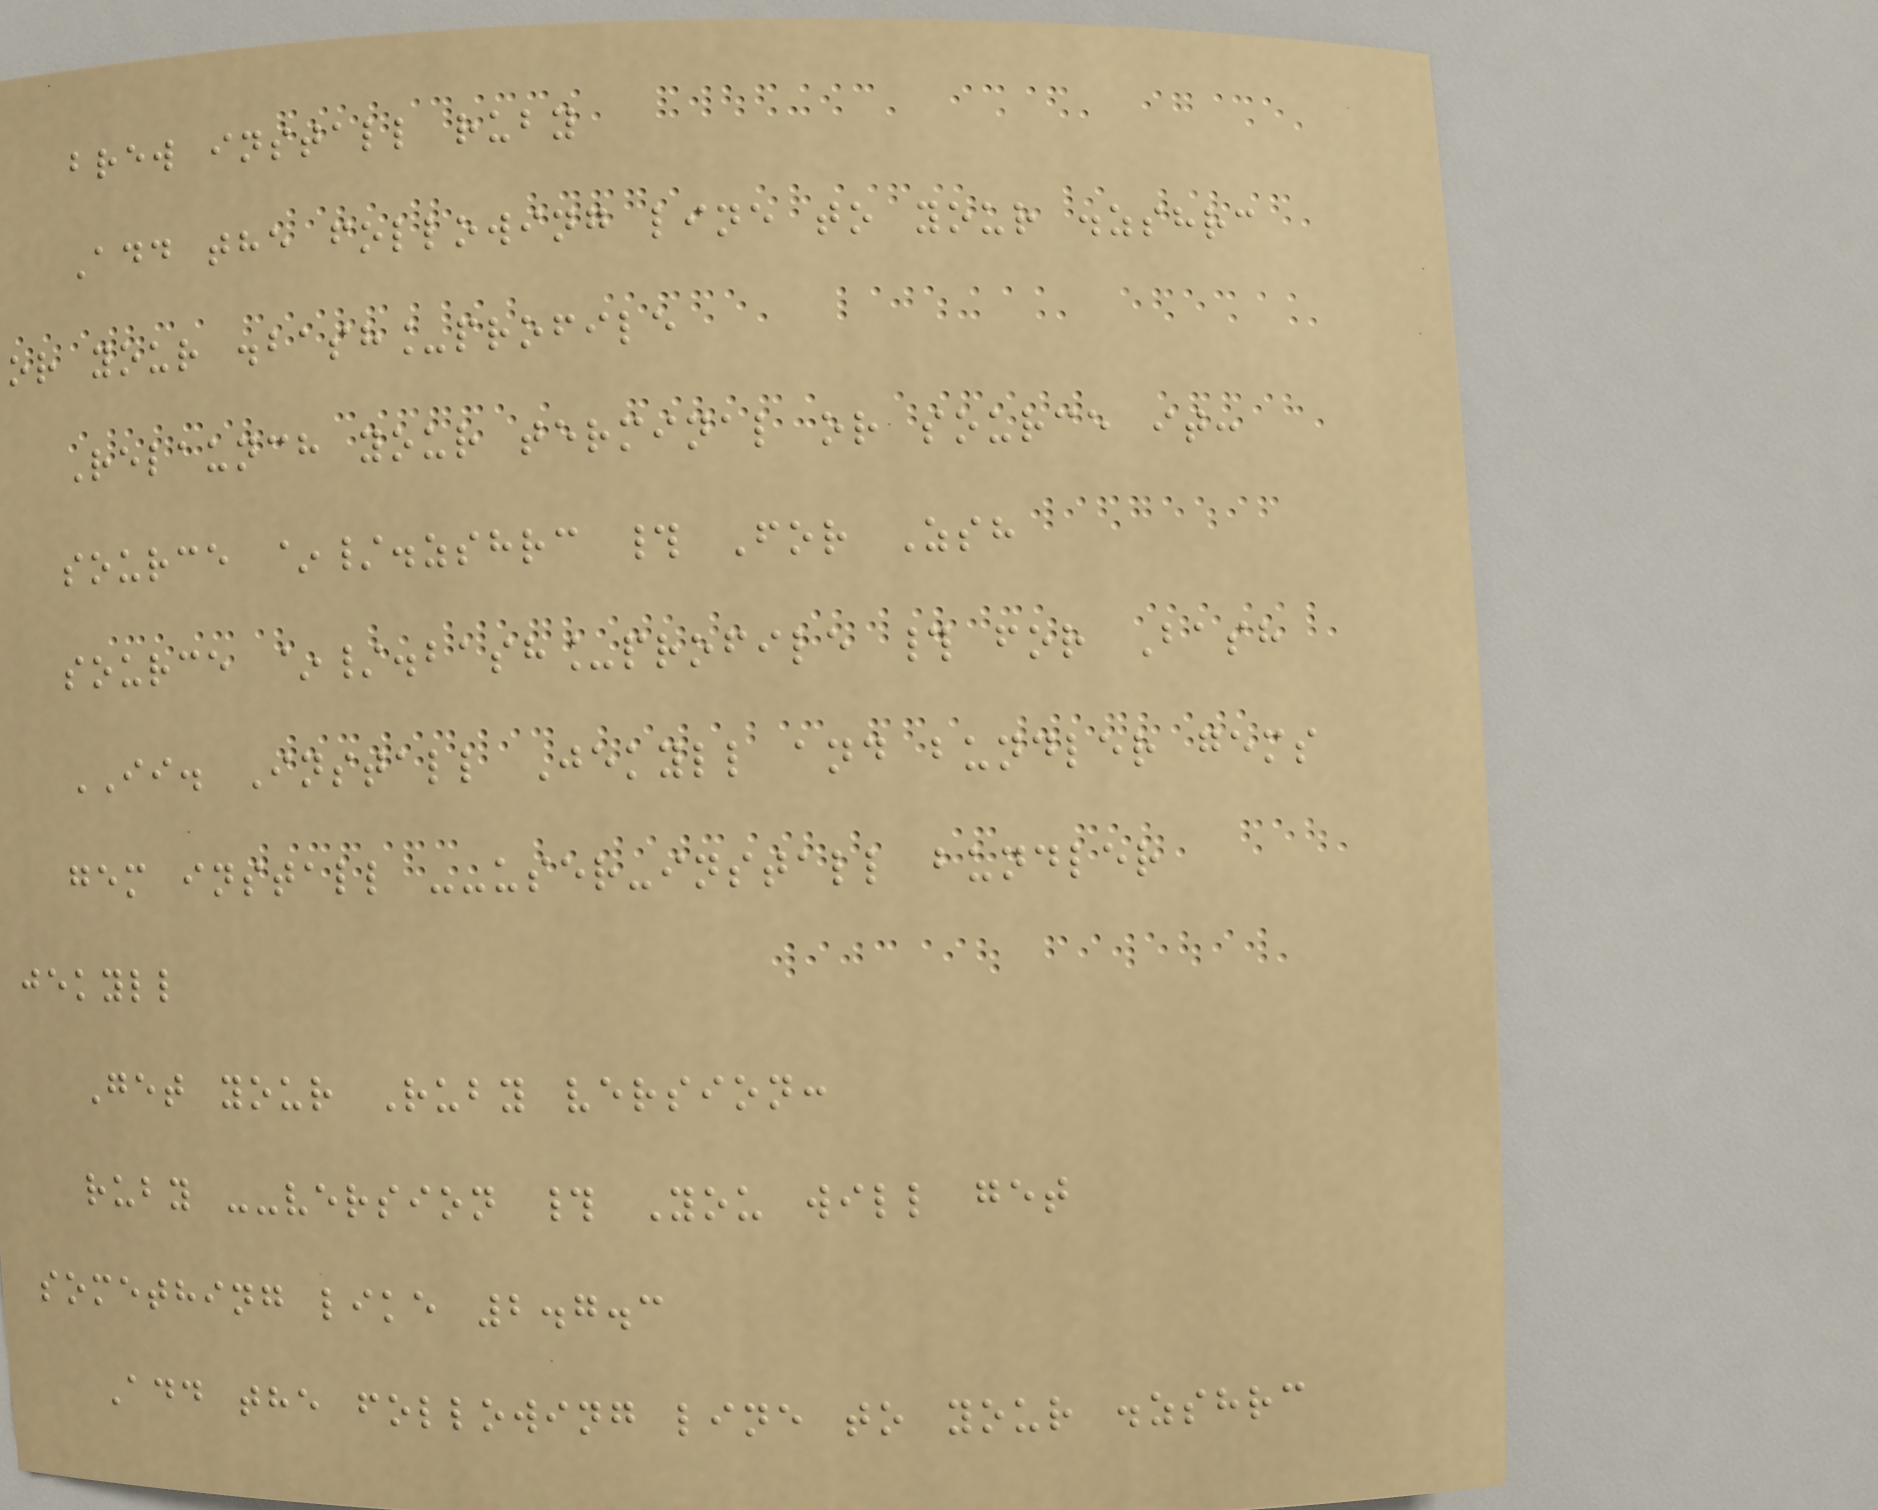brew install ruby
Add the following line to your .zshrc
or your .bash_profile
Relaunch your terminal or source it:
source ~/.zshrc # For Zsh
source ~/.bash_profile # for Bash
II. Install Jekyll and bundler gems
gem install --user-install bundler
jekyll
Get your Ruby version:
ruby --version # You will get
something like 2.7.3
Add the following line to your .zshrc
